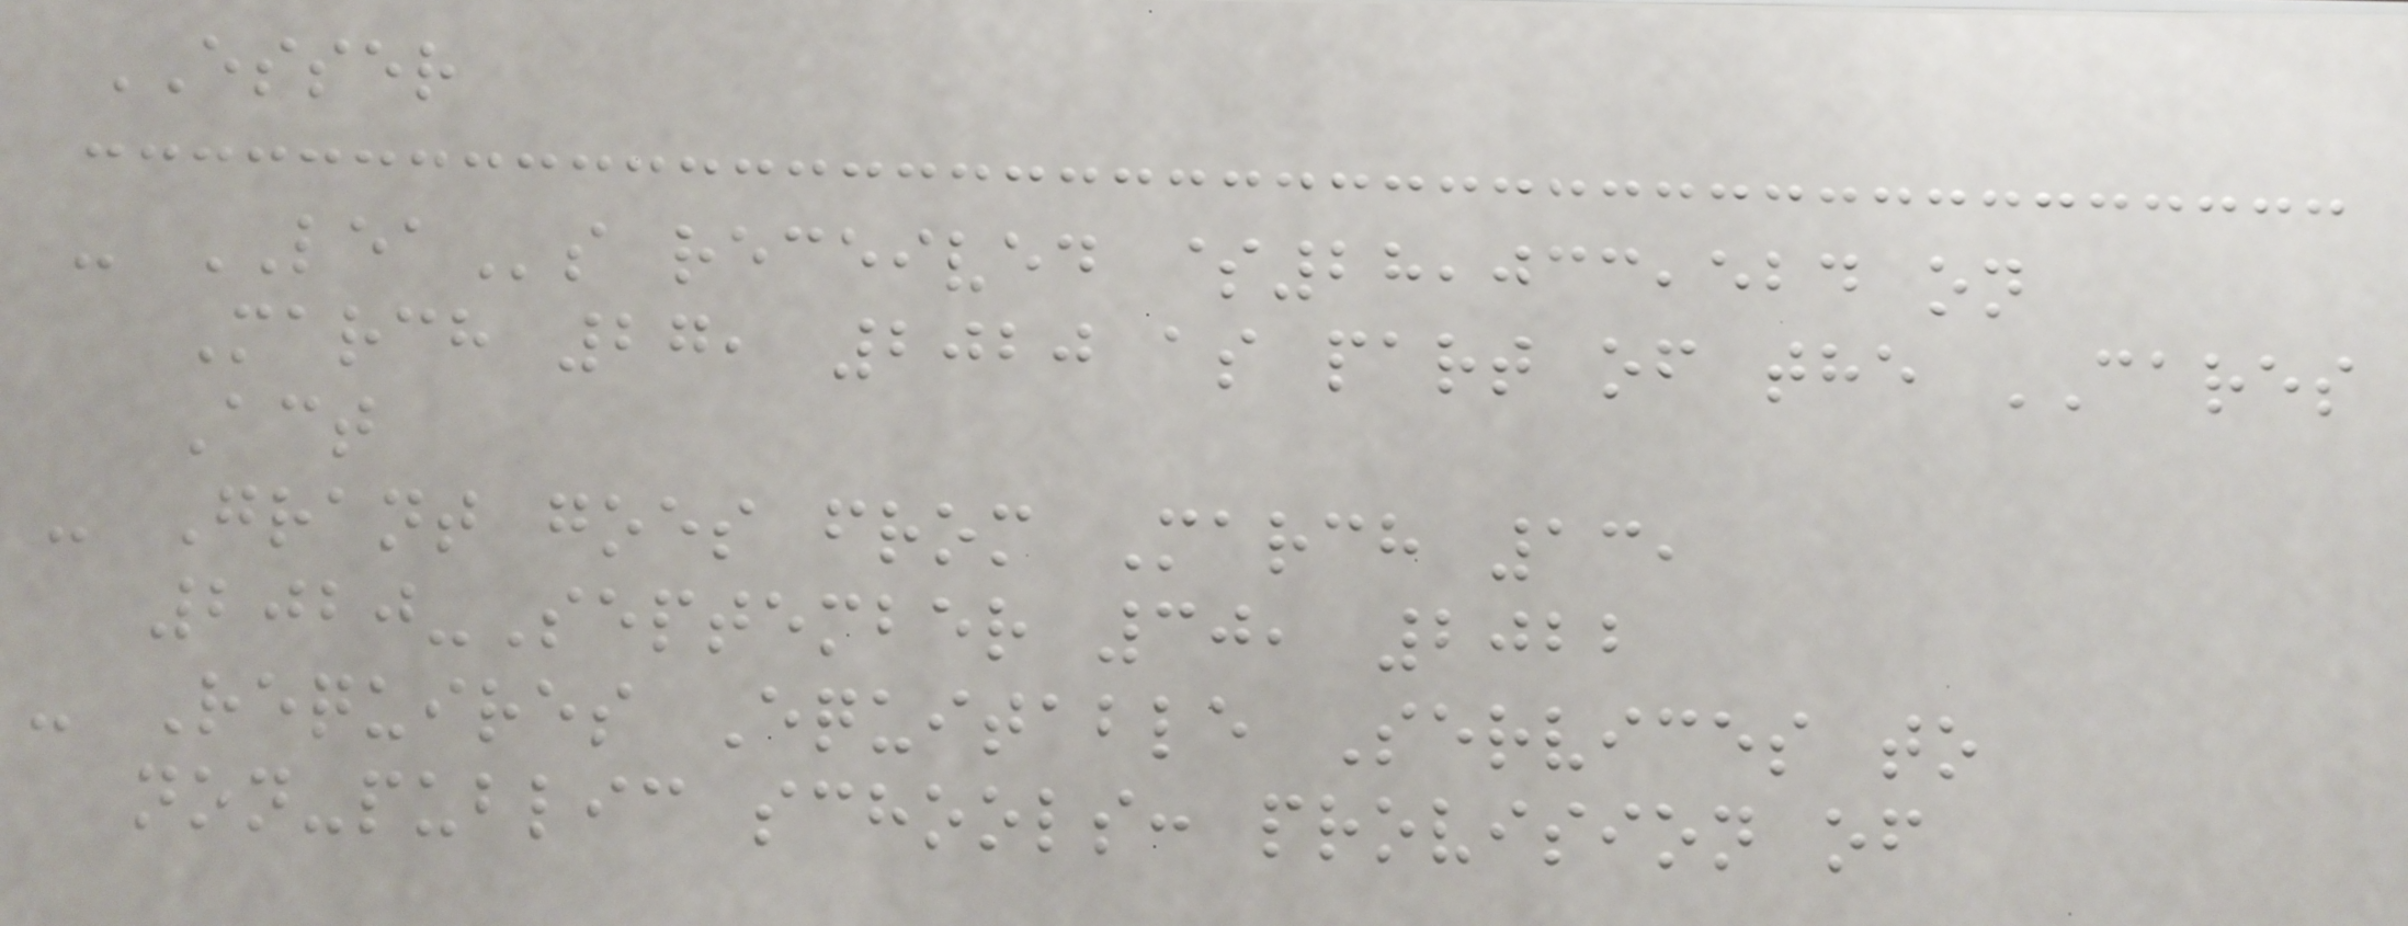ESSER
- LEAs received $28,033,524 on
March 27, 2020 as part of the CARES
Act
- Grant goes from March 13,
2020-September 30, 2022
- Requires Equitable Services to
non-public schools: provision of
